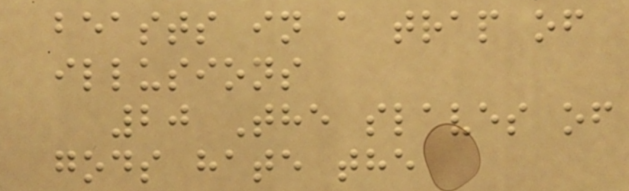beasts in a trap of
illusions
20 The slaves of
gods hate the
